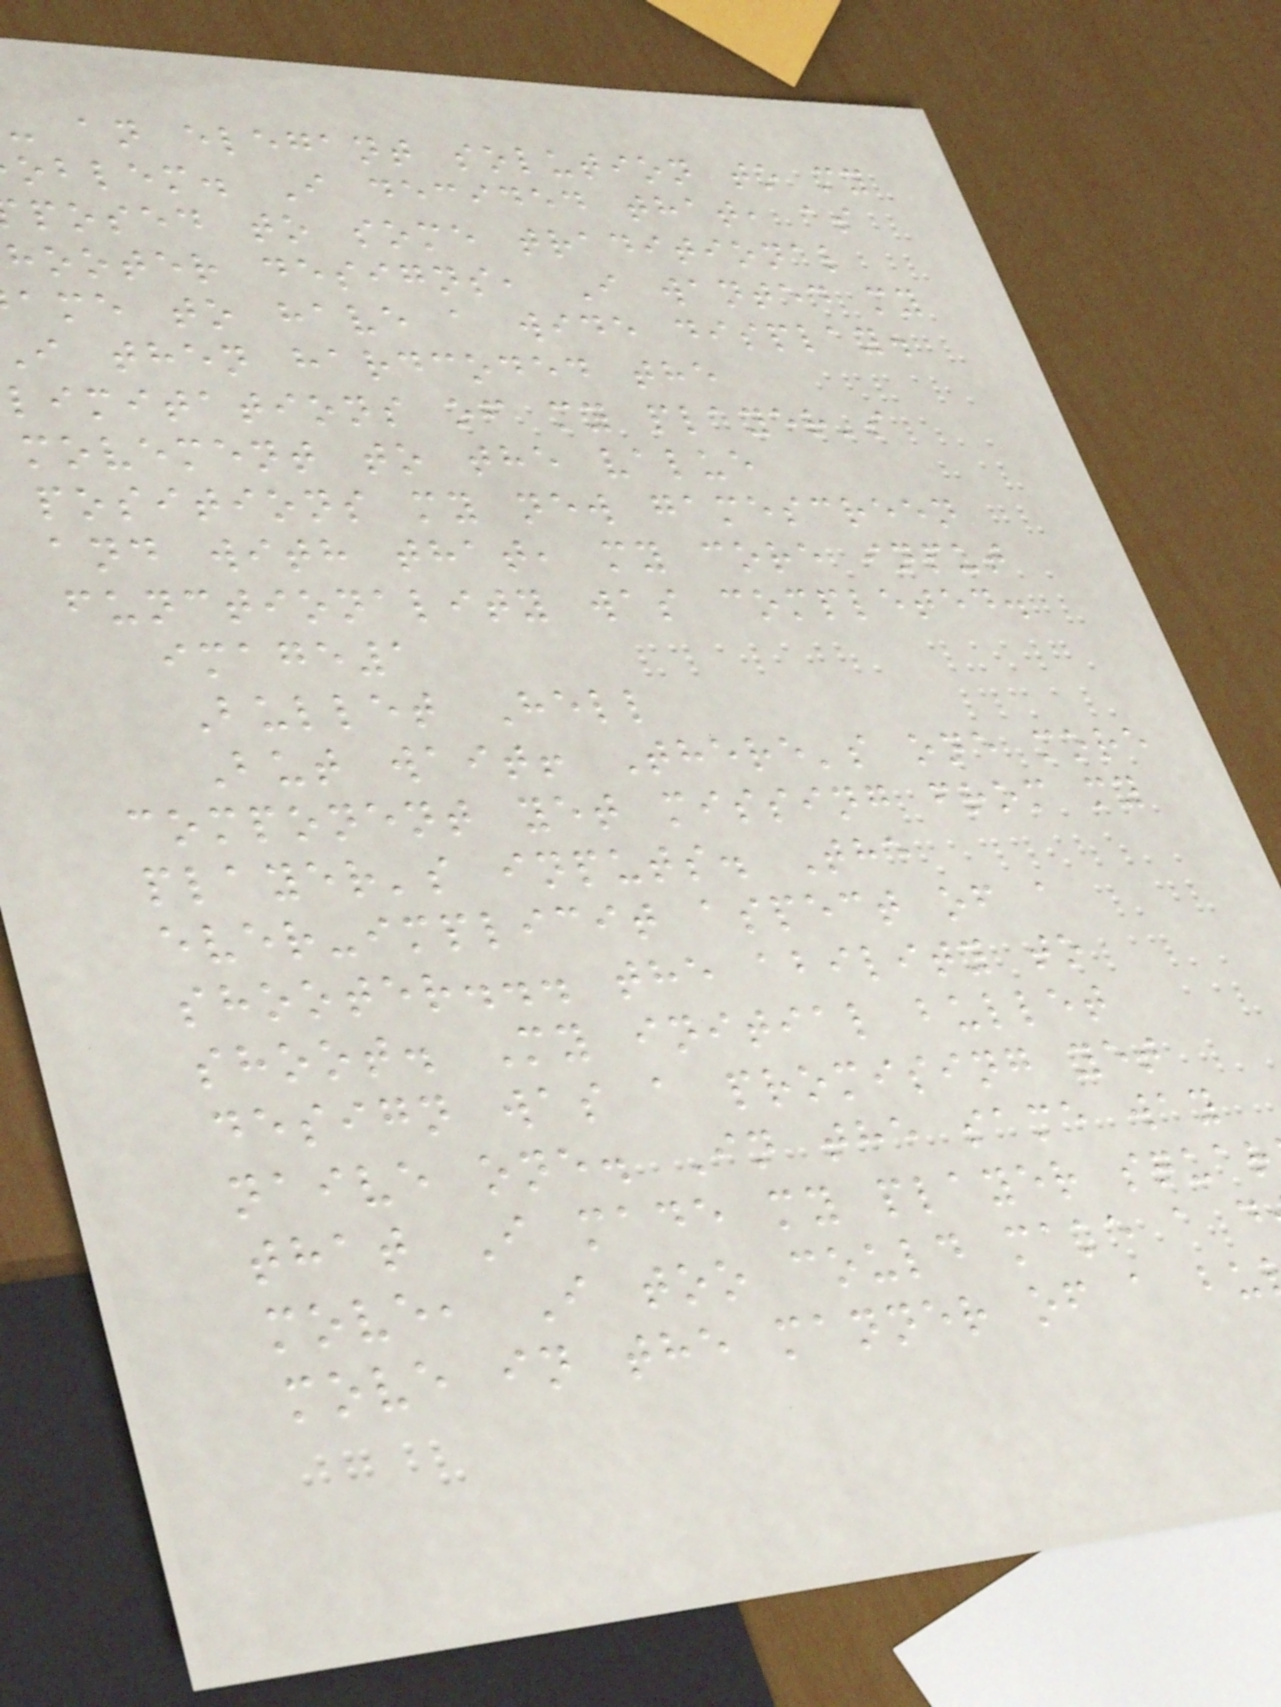- an elegant solution to my
oblem. I decided that, as
posed to some traditional
hooter designs, I wanted my
ame to have a wide display.
i then hardcoded the
limitations of my player's
movement to the value
positions my new gamescreen
and with that, my core input
functionality was completed.
image1
Bullet Hell
But wait! There's one more
component yet missing from my
player's inputs. The
ever-implicit aspect of a
shooter... the ability to
shoot. My initial bullet
design was a promising yet
naive one. In the same way
that I made my player squar
move, I too could make a d
move in the manner of a bu
